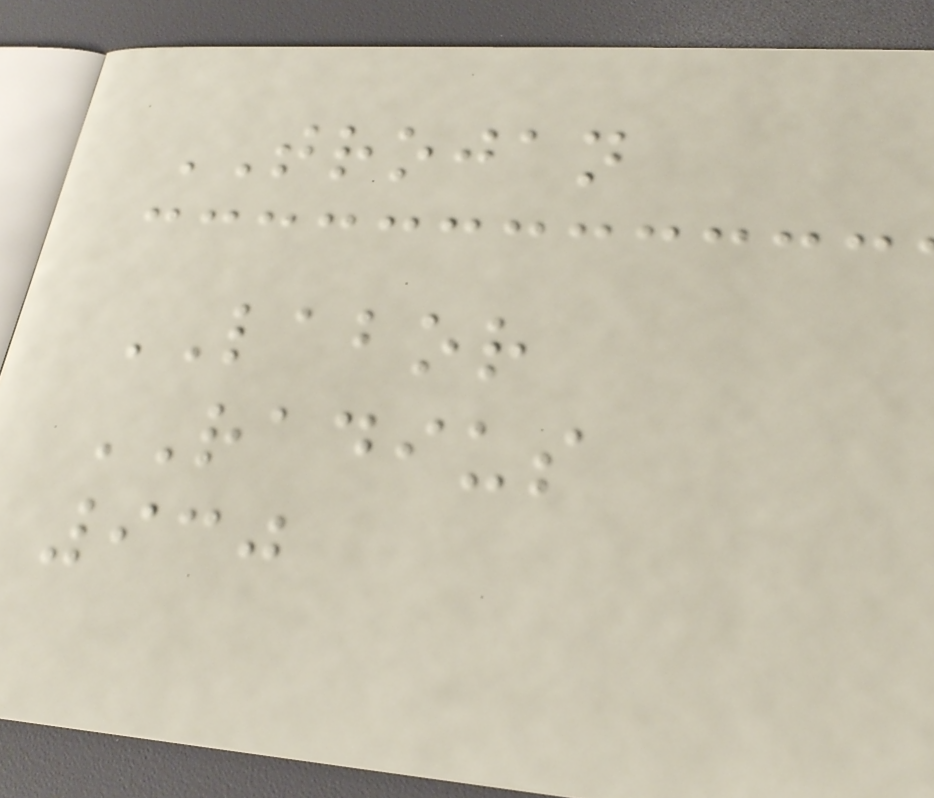TROJAN
LABOR
RADIUS
930
